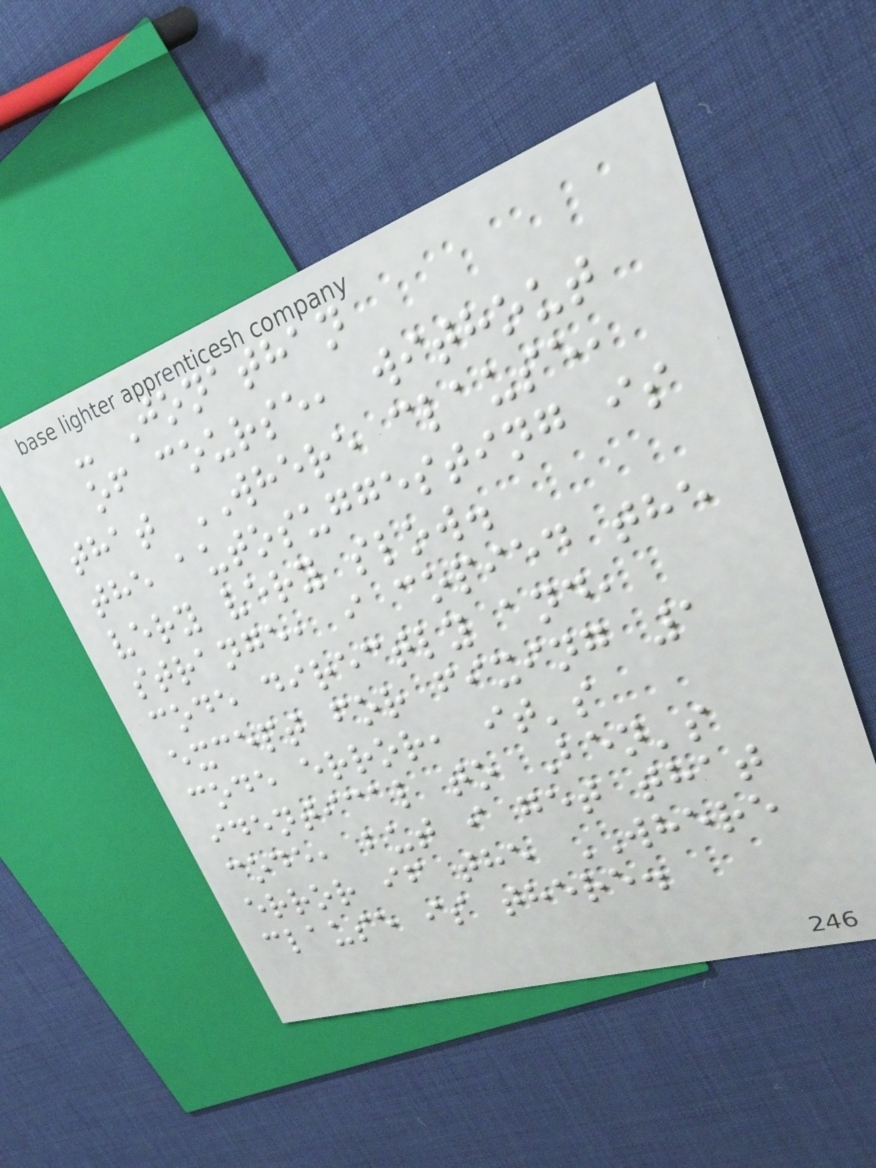- Jonathan
of course, without
that WHERE clause,
the autosuggesting is
very very slow.
strange, i copied the
code directly and,
except for fixing 1
code error, it's
identical to Ben's
code, but i get that
error if the WHERE
clause is there.
